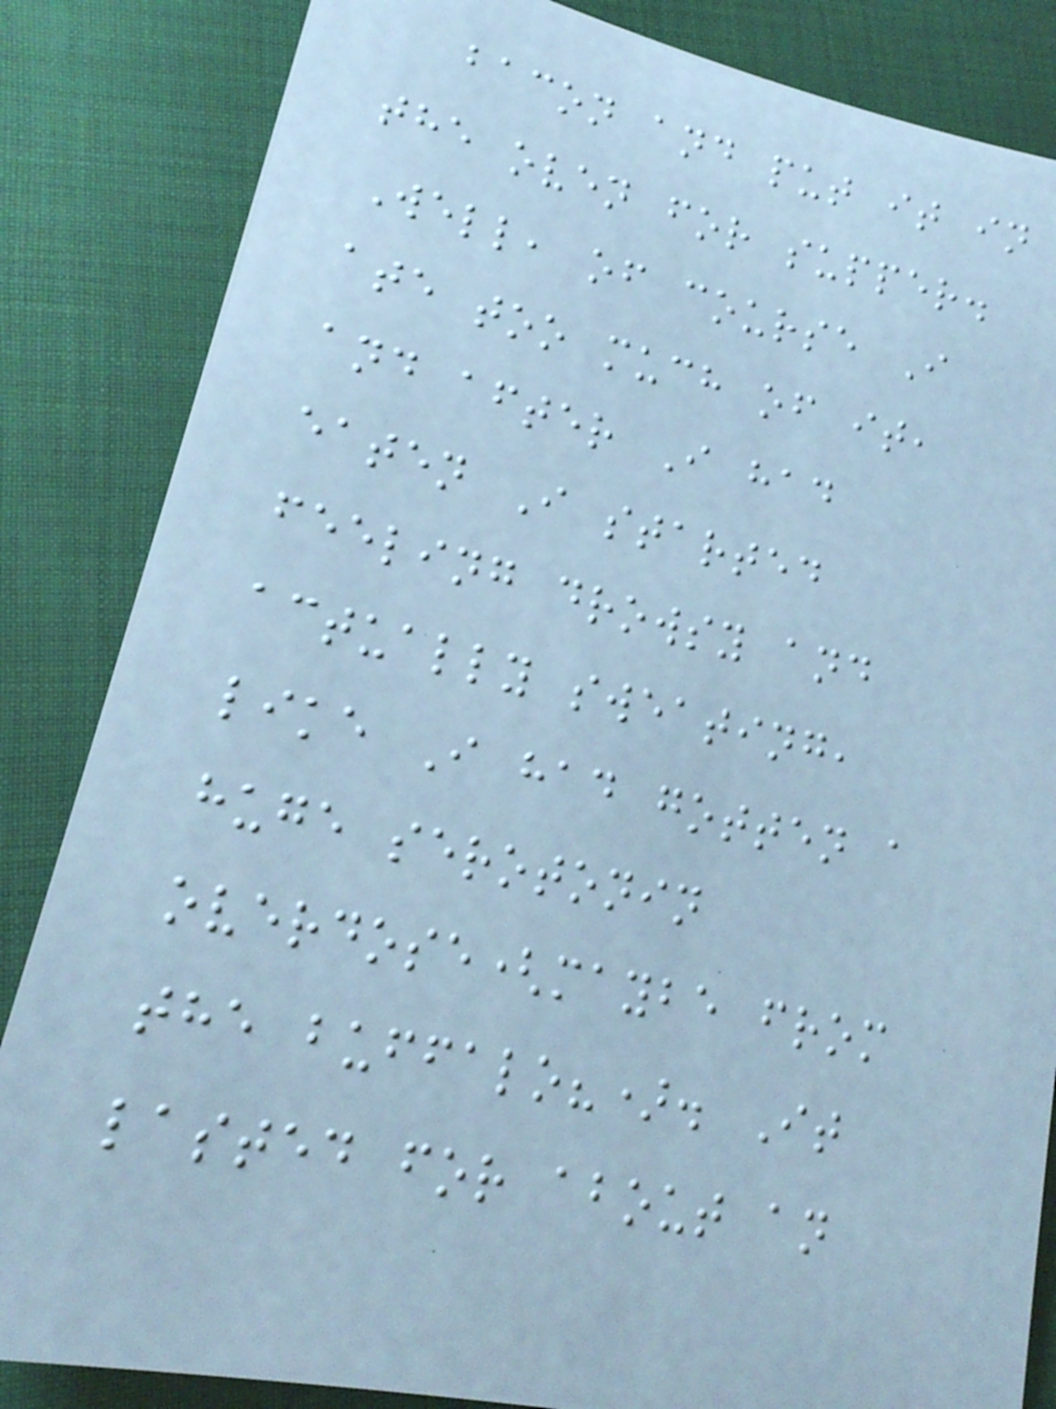bacon and put it in
the oven for supper.
Well, of course I
ate too much of it,
and after I had
eaten I started
feeling drowsy and
actually sweating,
like I had gotten a
huge serotonin
overdose(maybe from
the buffalo?). It
lasted for about an
